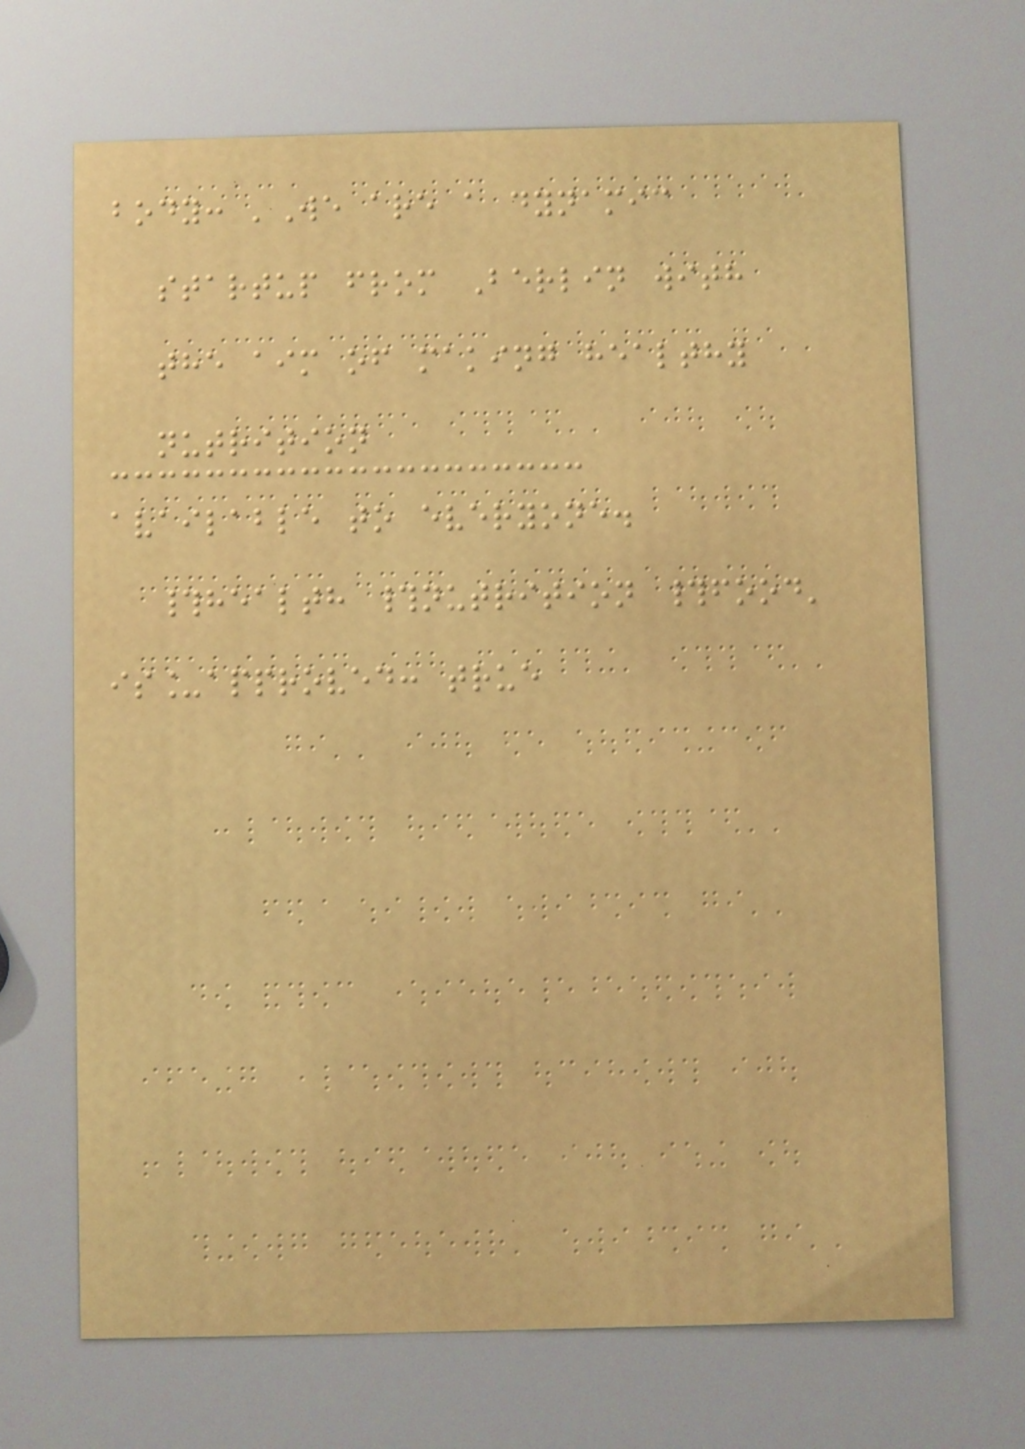body: 'We are a dynamic
startup from Berlin with
the aim of making healthy
nutrition
available to everyone.
#health #nutrition #food'
is_approved: true
